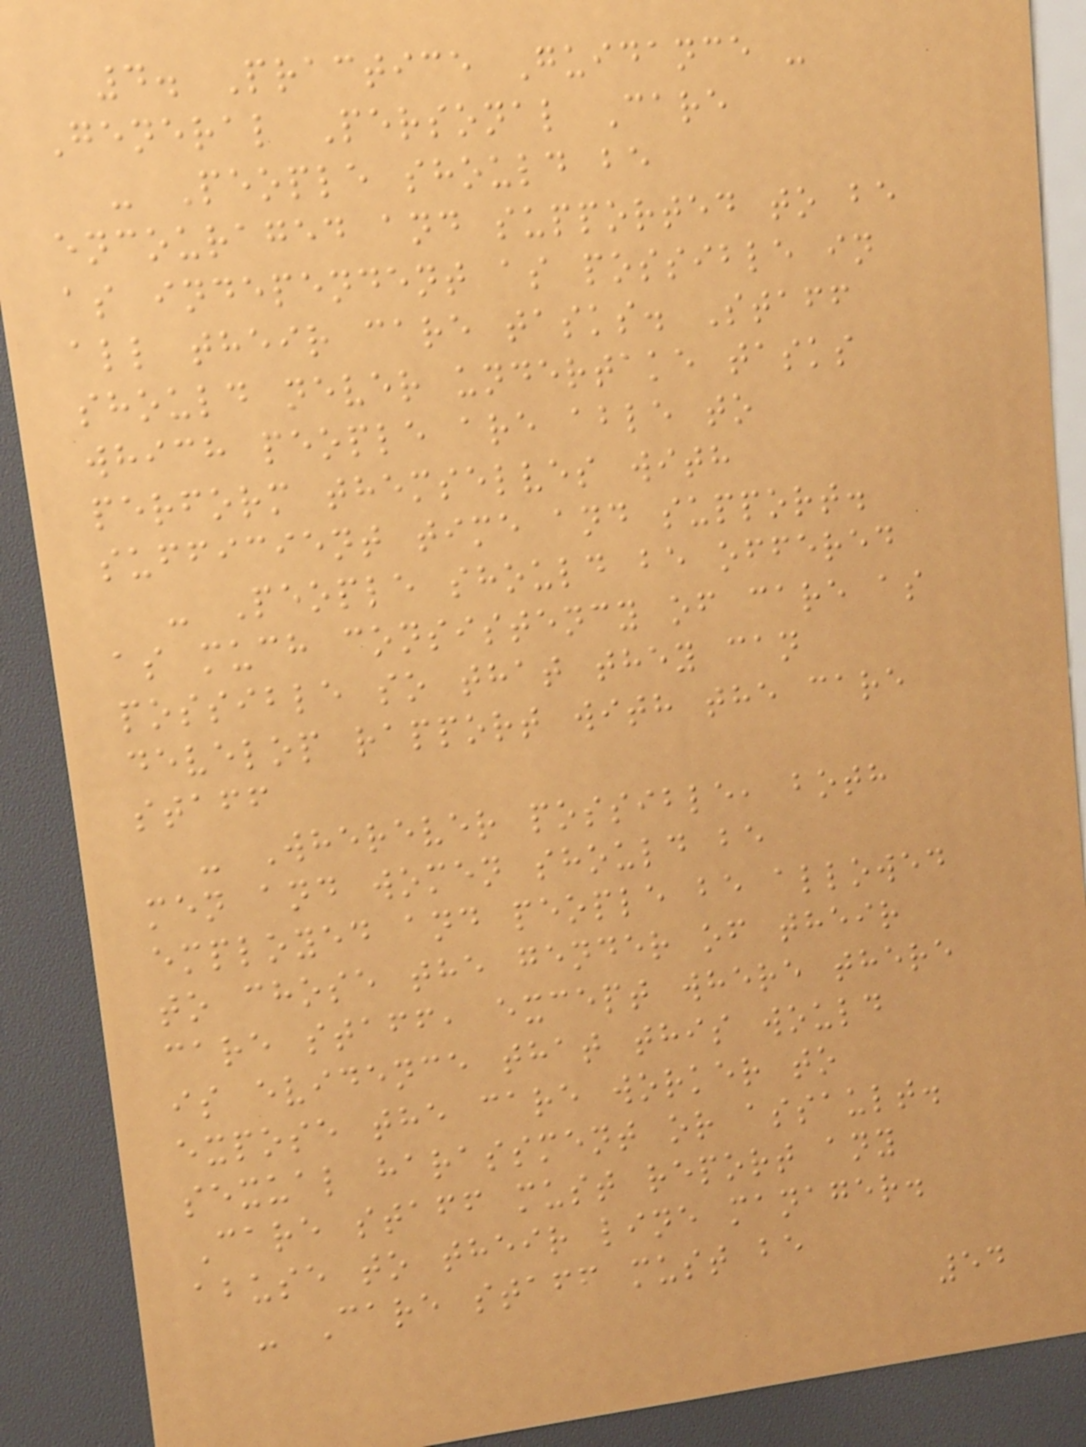4. Practice Guidance -
General Personal Care
- People should be
encouraged and supported to be
as independent as possible in
all their care tasks. Staff
should never undertake tasks
which people are able to
perform themselves with
sufficient time and support.
- People should be offered
as much consistency of care as
possible so that they can
develop rapport with the care
staff
- Wherever possible, both
men and women should be
employed and people be allowed
to chose the gender of their
care staff, except where there
is evidence that this would
expose the care worker to
sexual harassment or assault.
Care staff must report any
abuse to their line manager.
- Care staff must be
54
